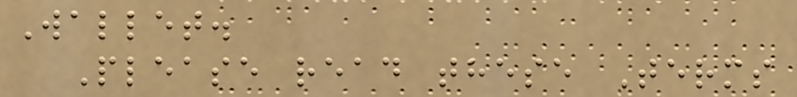Wallet.
Please read these Terms
